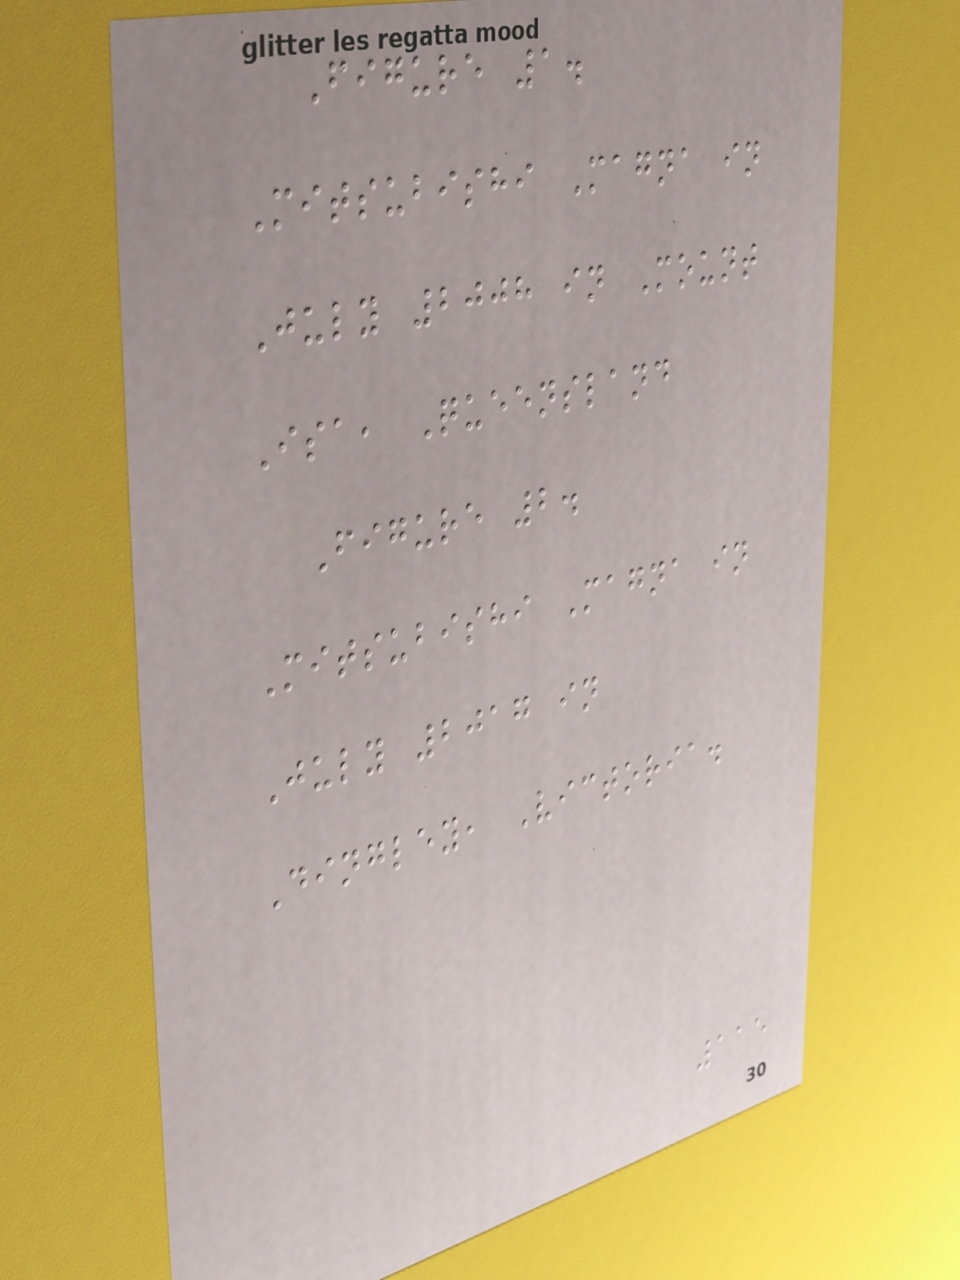Figure 1.
Mitsubishi Magna in
July 2008 in Mount
Isa, Queensland
Figure 2.
Mitsubishi Magna in
July 2017 in
Dingley, Victoria.
115
